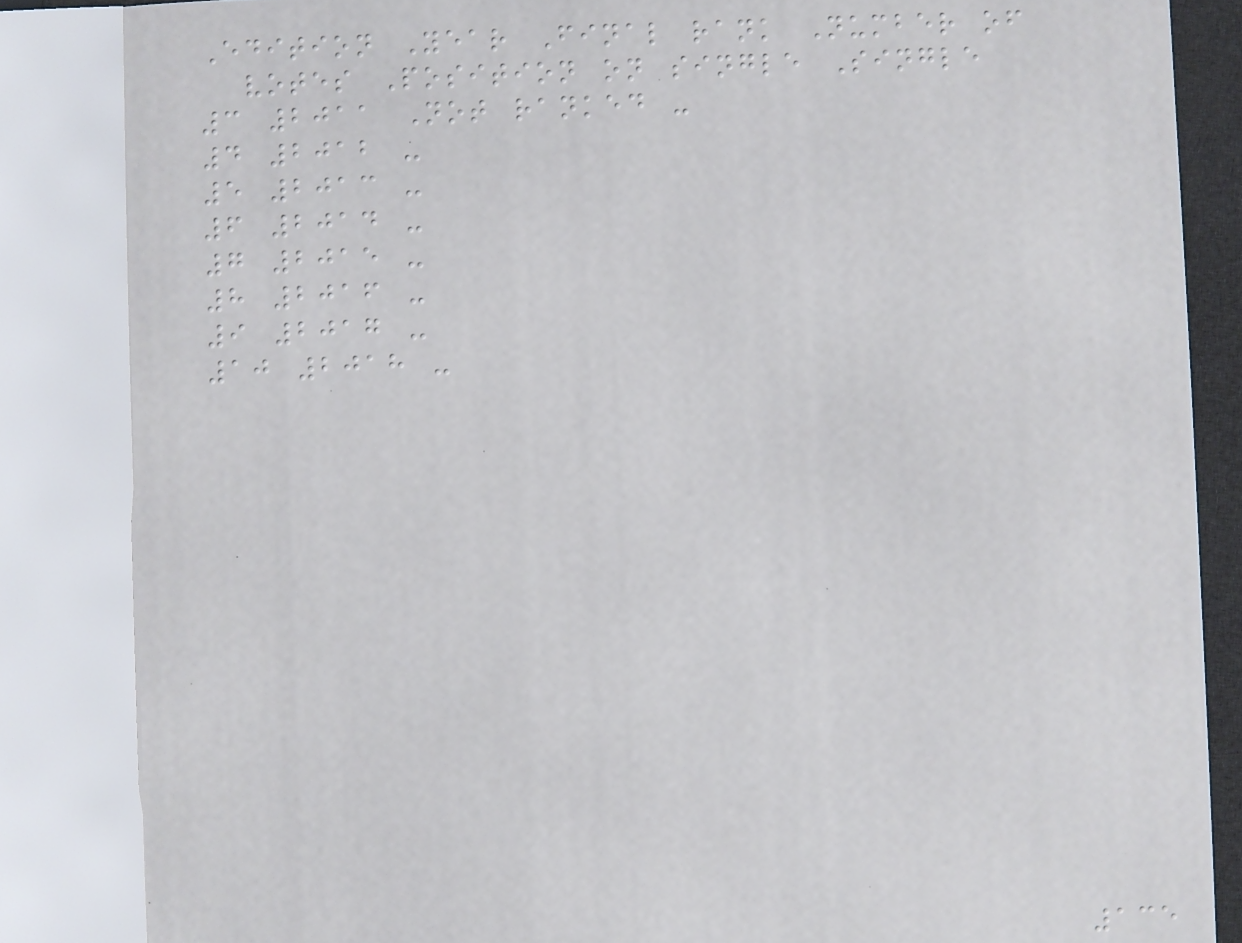Edition Year Final rank Number of
votes Position on single Single
3 2011 Not ranked -
4 2012 -
5 2013 -
6 2014 -
7 2015 -
8 2016 -
9 2017 -
10 2018 -
135
